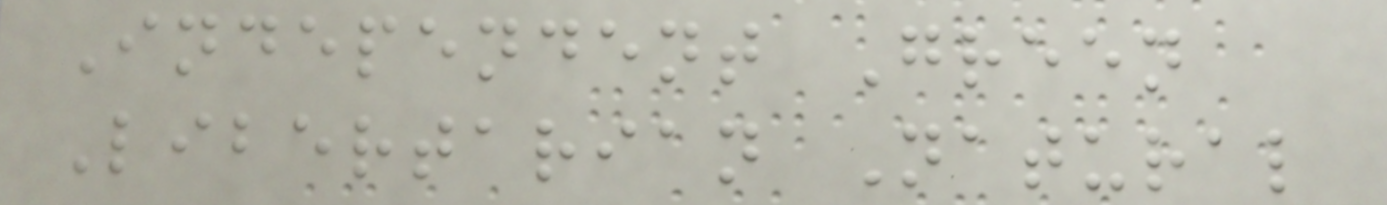Independent Green
Libertarian Natural
